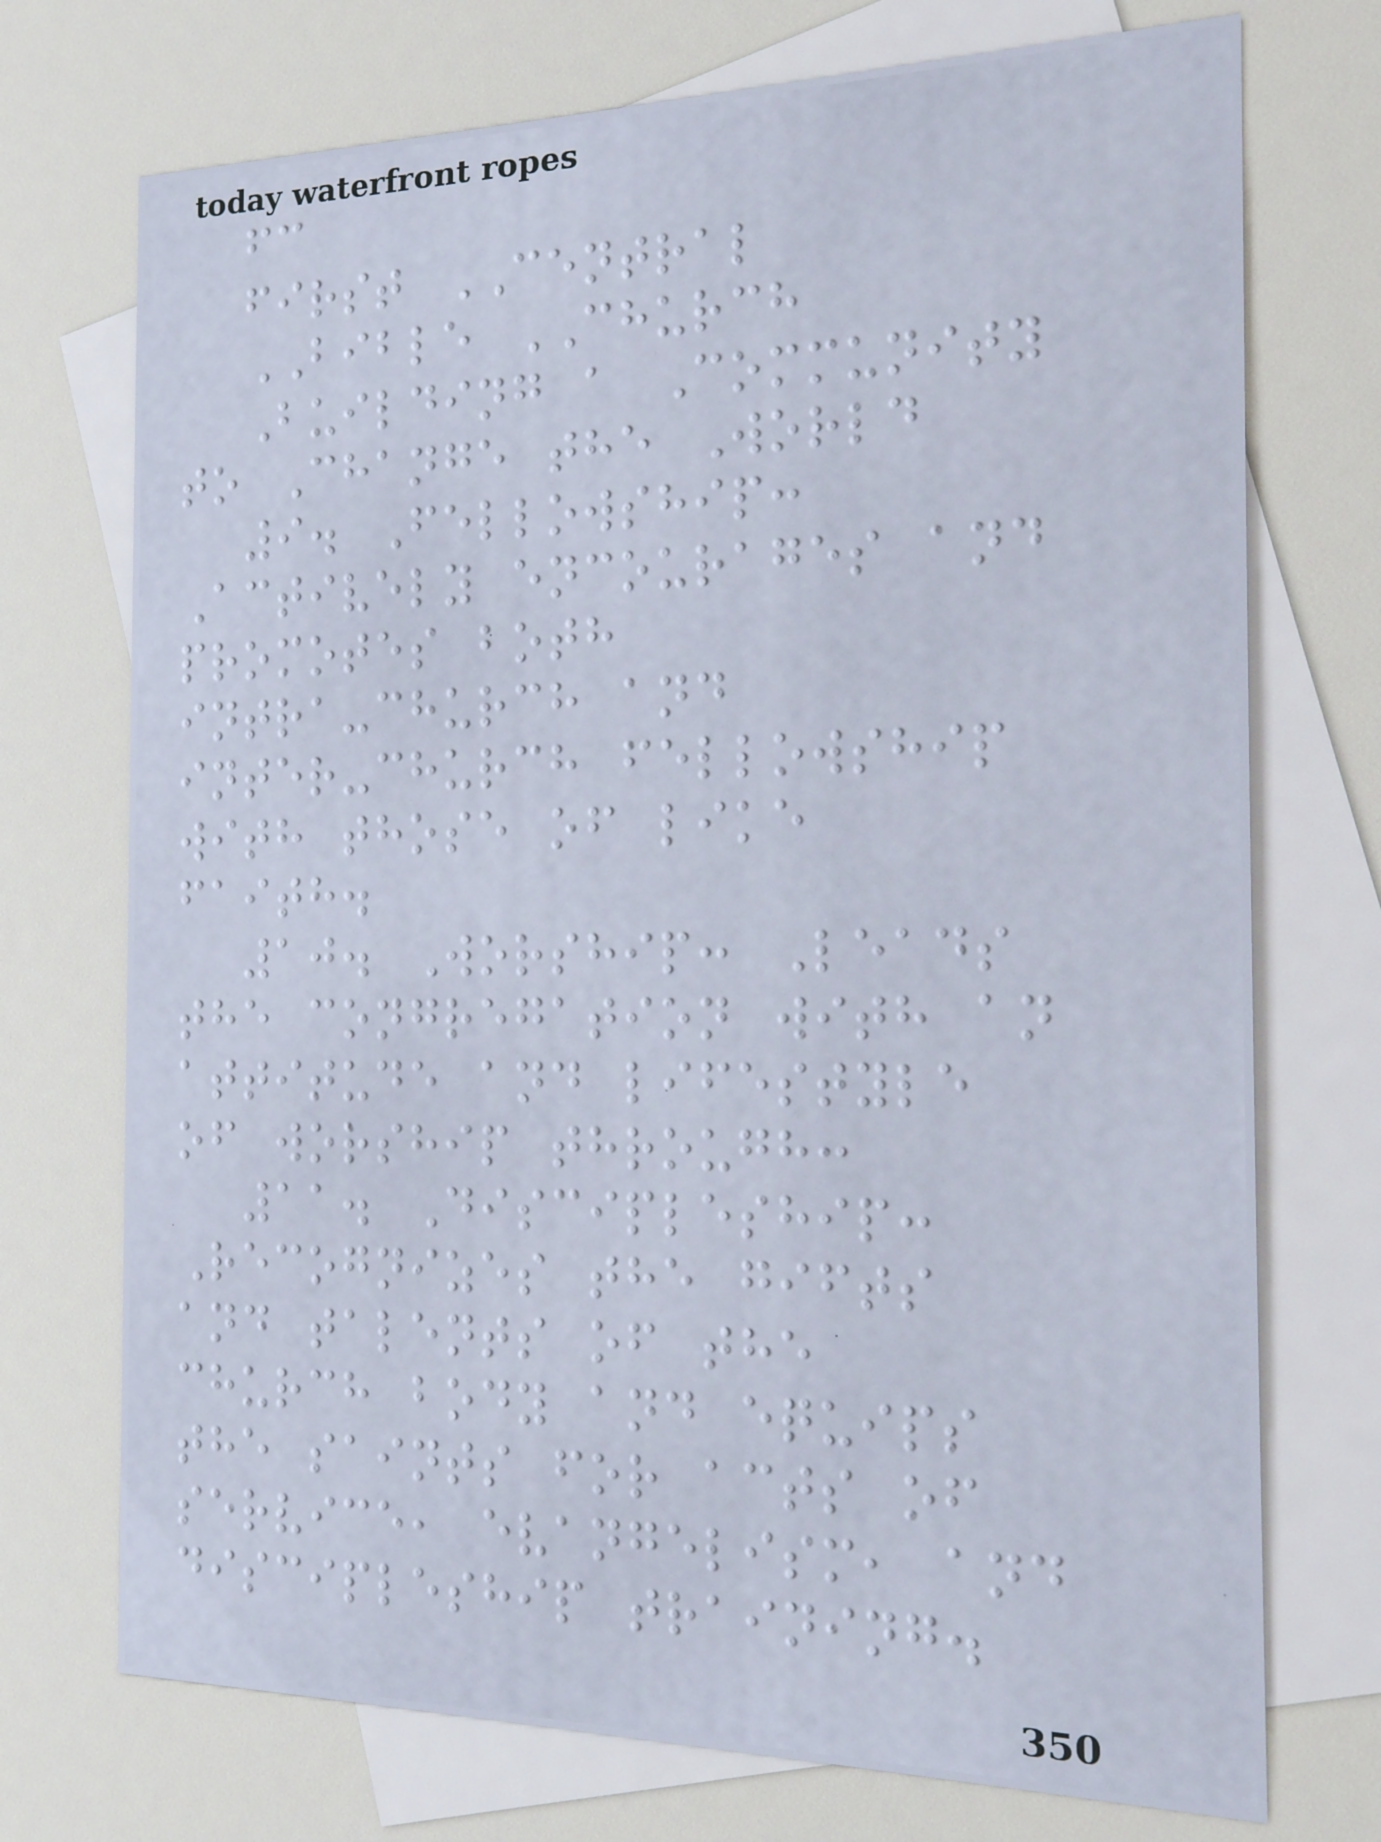fc
first CENTRAL
BIBLE CHURCH
Building a Community
to Change the World
9. Fellowship:
Actively encourages and
promotes both
intra-church and
inter-church fellowship
with those of like
faith.
10. Worship: Leads
the congregation with an
attitude and lifestyle
of worship through:
11. Discipleship:
Recognizes the gifts
and talents of the
church body and equips
the saints for acts of
service, evangelism, and
discipleship training.
